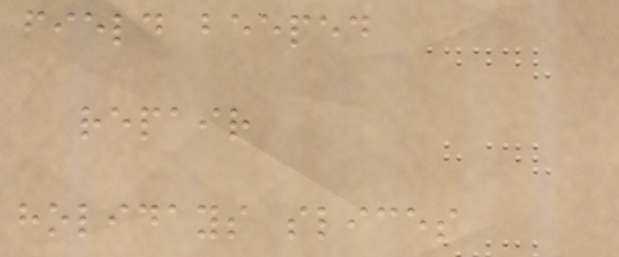field beeped
repair
holidays slices
